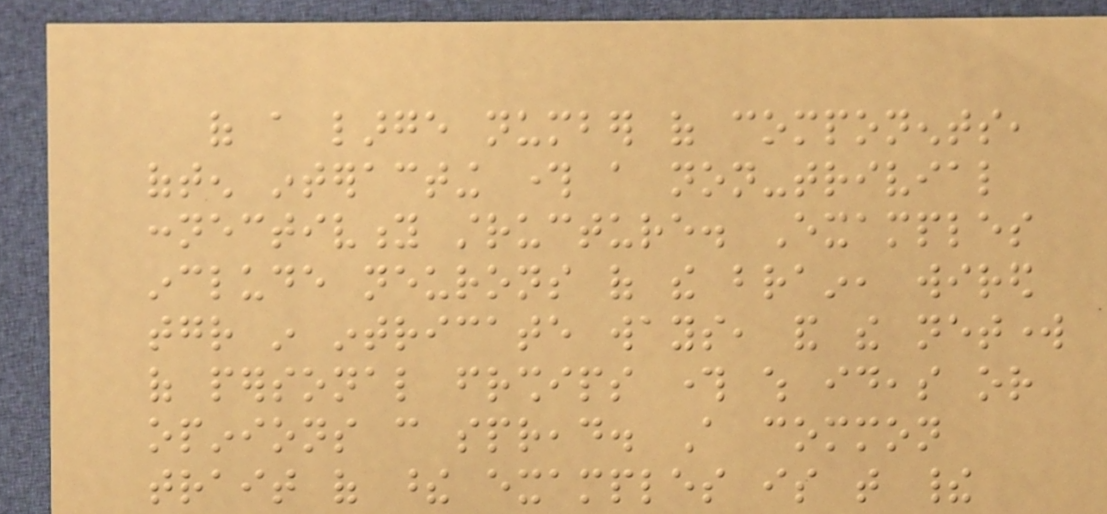of a large number of components,
often interacting through a non-trivial
connectivity structure. Examples
include neurons of the brain, wired
together in intricate ways, and the network
of personal friendships through which ideas or
opinions can spread. A common
trait of these examples is that their
